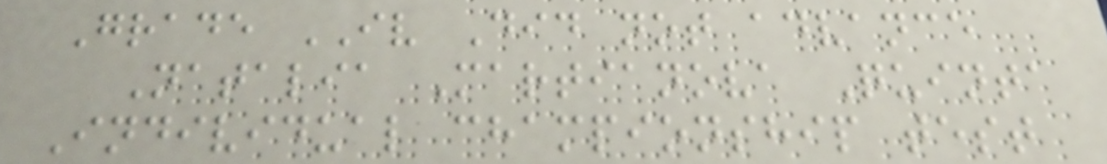Grade IV Did not advance
Natalia Martianova Quinta
Individual championship test
